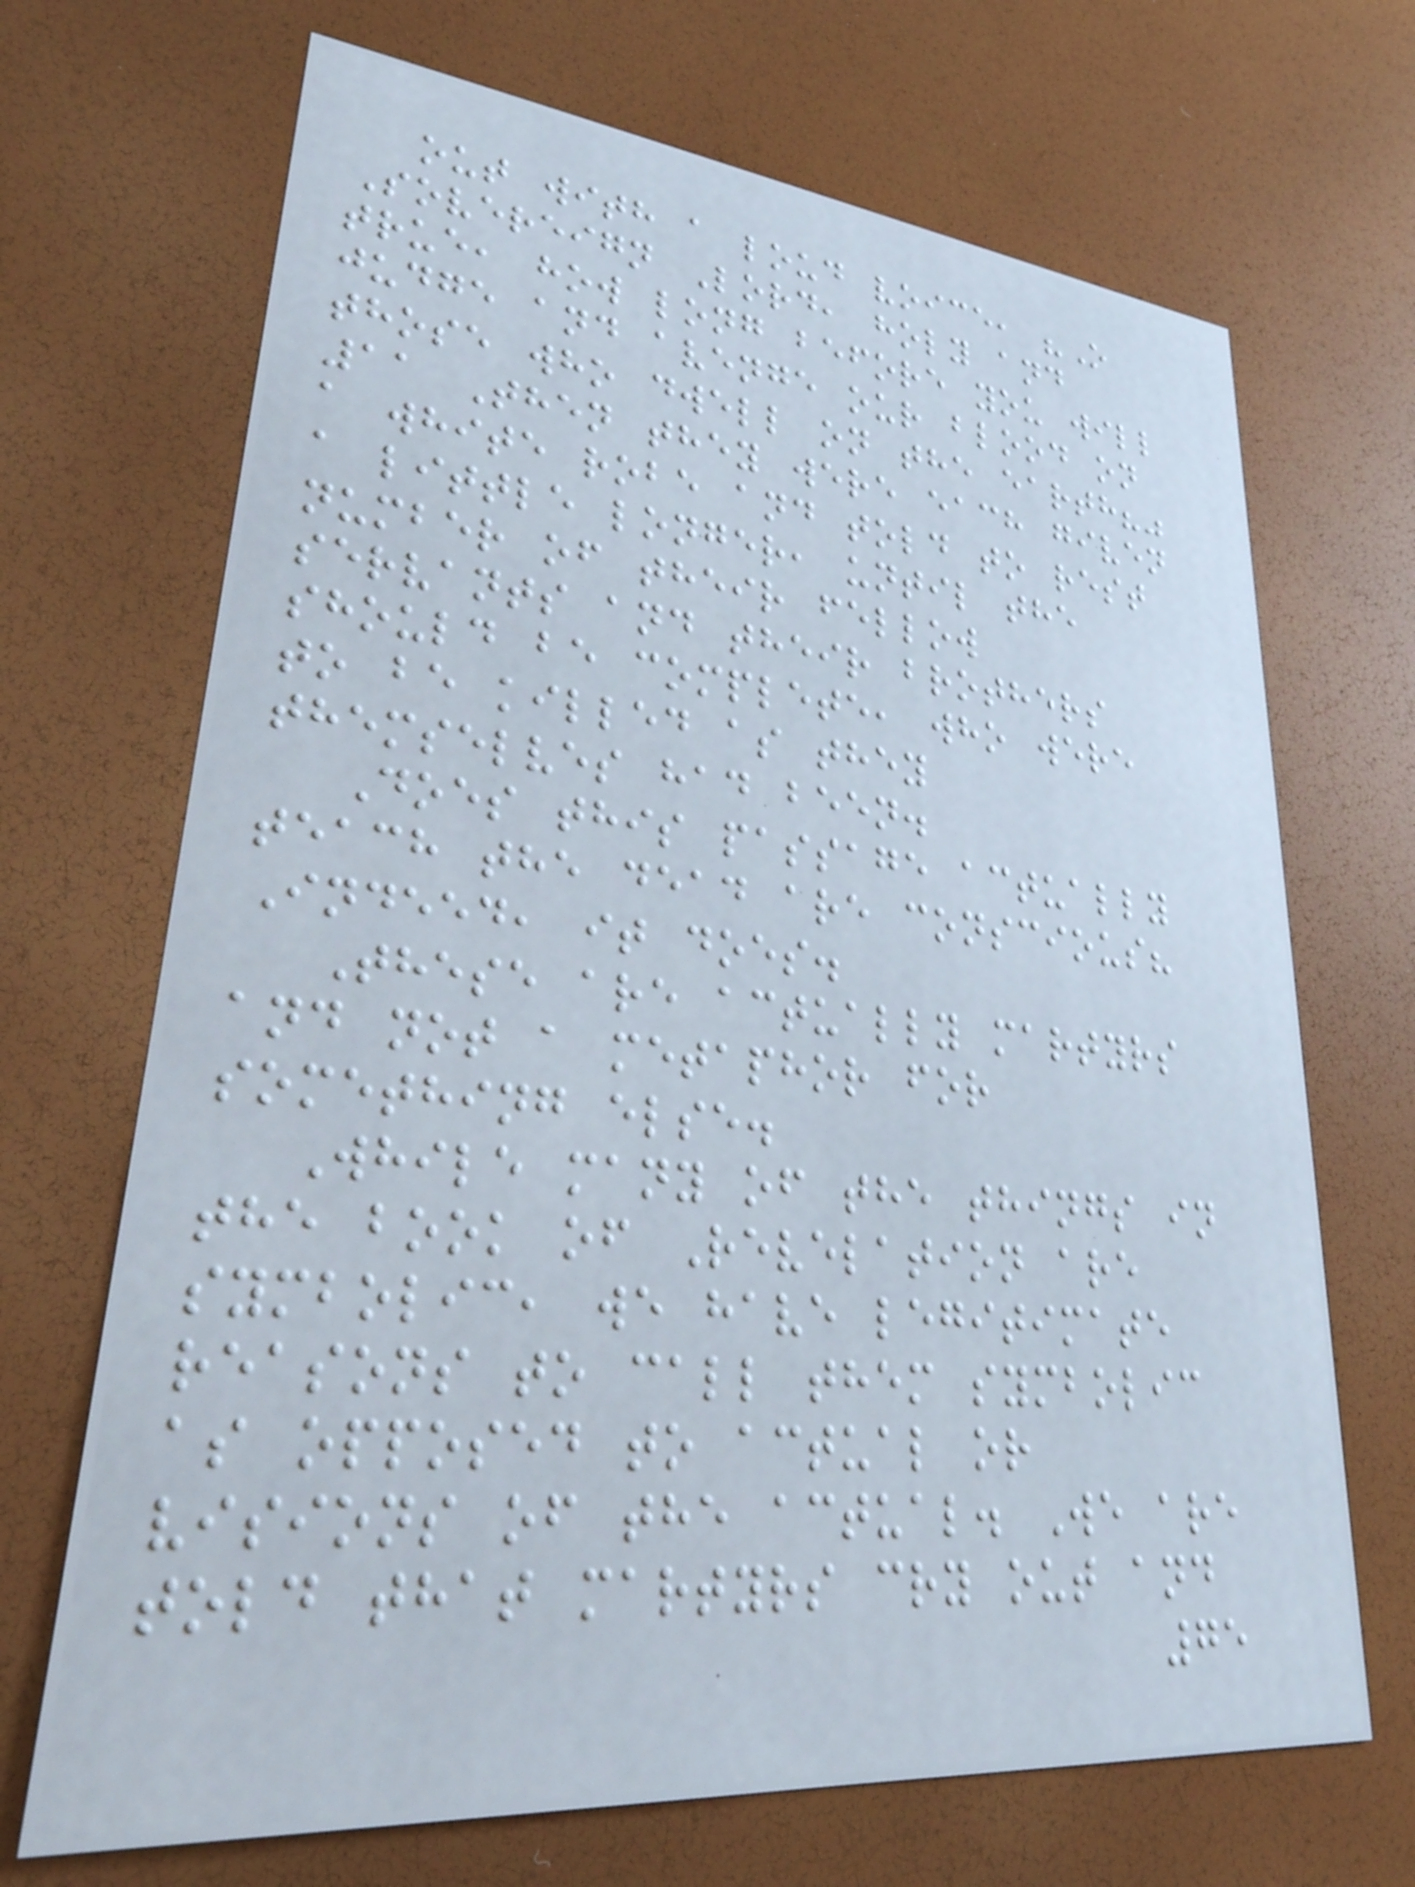out with a loud voice, "O
Sovereign Lord, holy and
true, how long before you will
judge and avenge our blood on
those who dwell on the earth?"
11 Then they were each given
a white robe and told to rest
a little longer, until the
number of their fellow
servants and their brothers
should be complete, who were
to be killed as they
themselves had been.
Does this passage actually
teach the dead are conscious?
Indeed, it does.
These are actually martyrs
and not a metaphor for
something else.
While many of the things in
the book of Revelation are
symbolic, we have legitimate
reasons to call them symbolic
as opposed to actual or
visions of the actual. We are
told that martyrs cry out and
75
